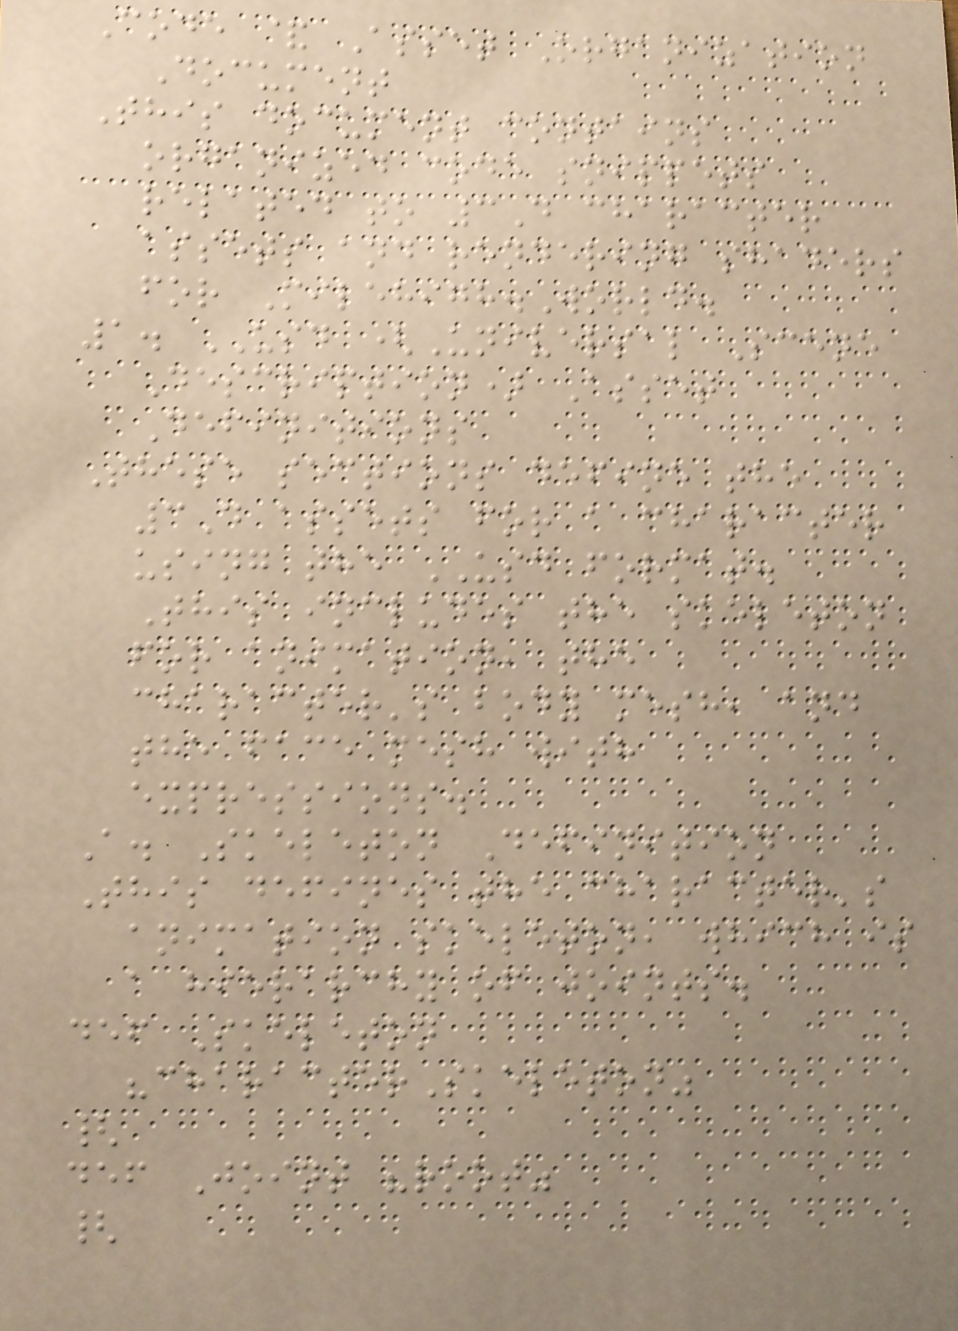Code & Asset Organization
Document
This document contains
organized code snippets
related to 3D character
assets and rendering shaders
for Milehigh.World.
1. USD (Universal Scene
Description) Asset
Definitions
These sections define the
3D assets for a character
using the USD format.
This includes the skeleton
for animation, the
character's body mesh, and
the face mesh with
expressions.
A. Skeleton Definition
This defines the character's
animation skeleton, which is
a hierarchy of joints.
def Skeleton
"characterSkeleton"
{
def Joint "root"
{
